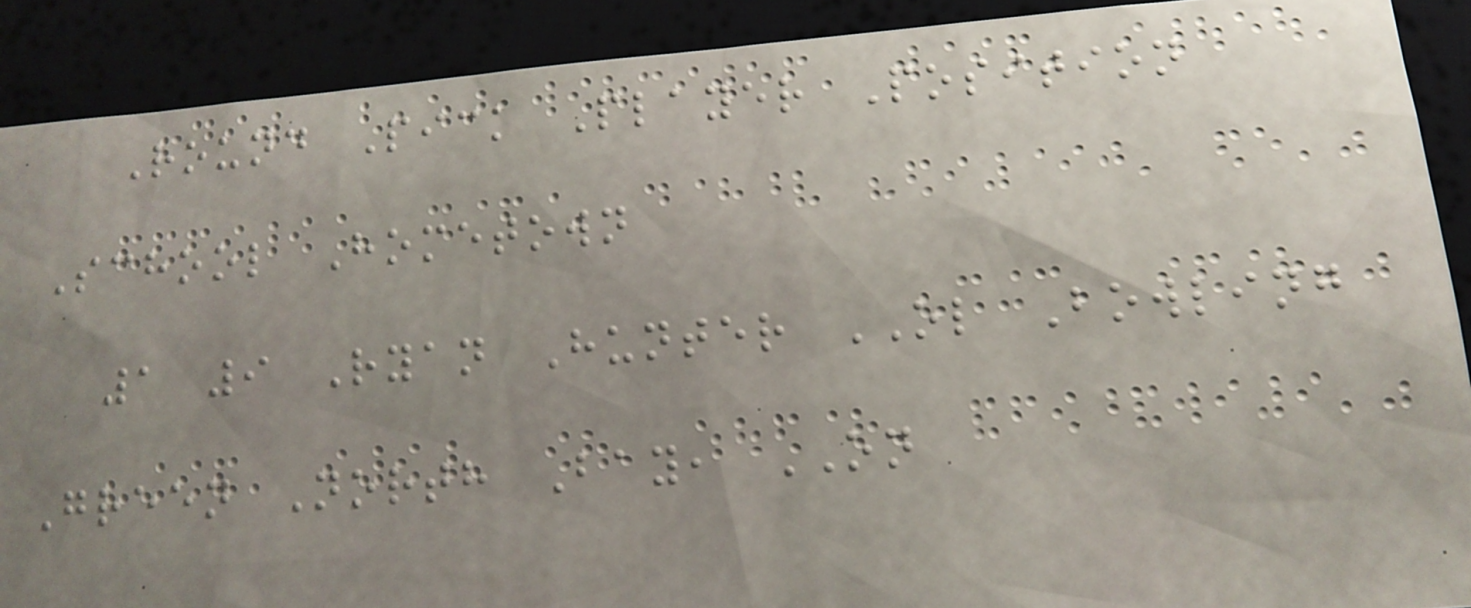Round Pick Player Position
School Hometown
1 9 Ryan Hunter OL Bowling
Green North Bay, ON
